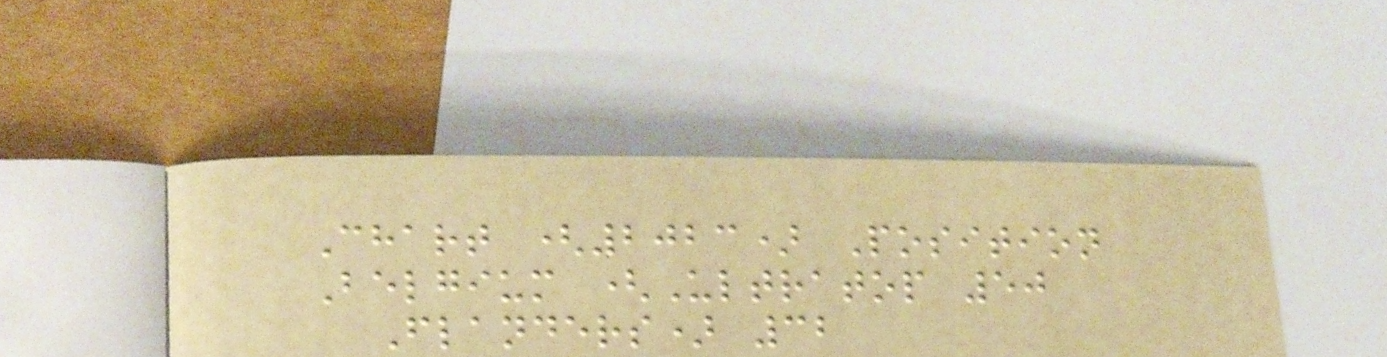Chart (2023) Position
Belgium (Ultratop 50
Flanders) 32
